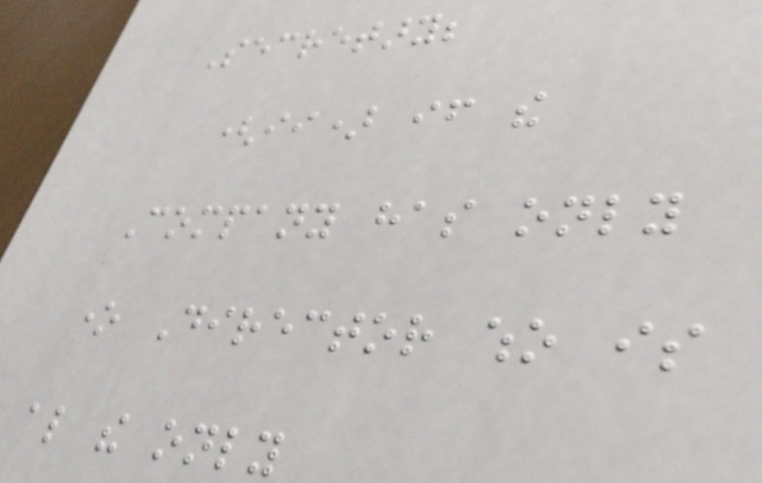Secretary;
(ii) if the
Company has only
one Director who is
also the only
